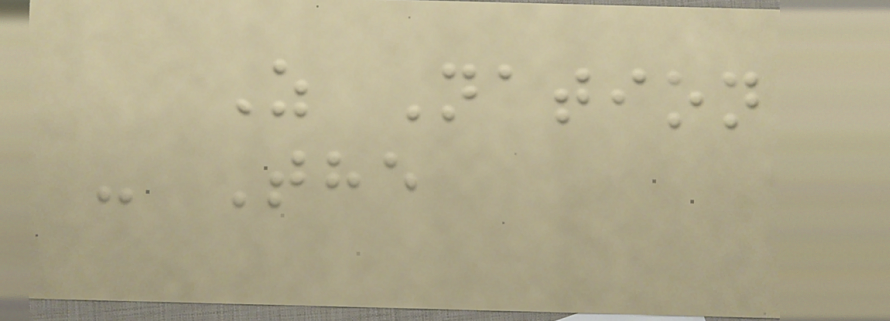Z Nation
- The
